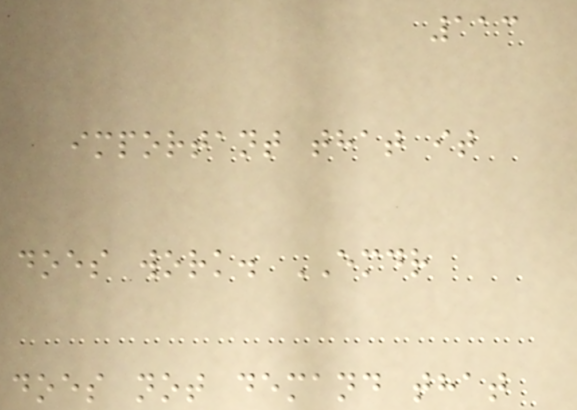113
important that it
does work. EMDR
does not demand that
